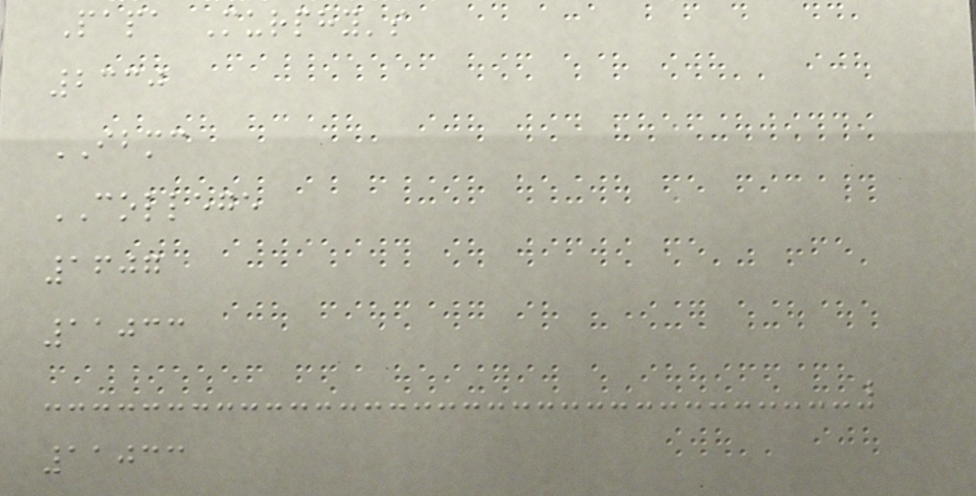Papa Murphy's
2330
IBMC
COLLEGE
1607
11033
11033
